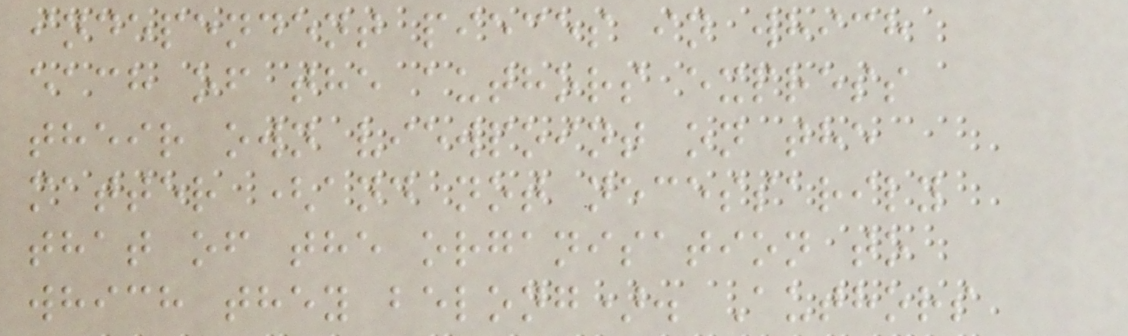independent pieces in which
each of the authors express
their own viewpoint on the
matter (and not necessarily
that of the organisation to
which they belong). Authors
